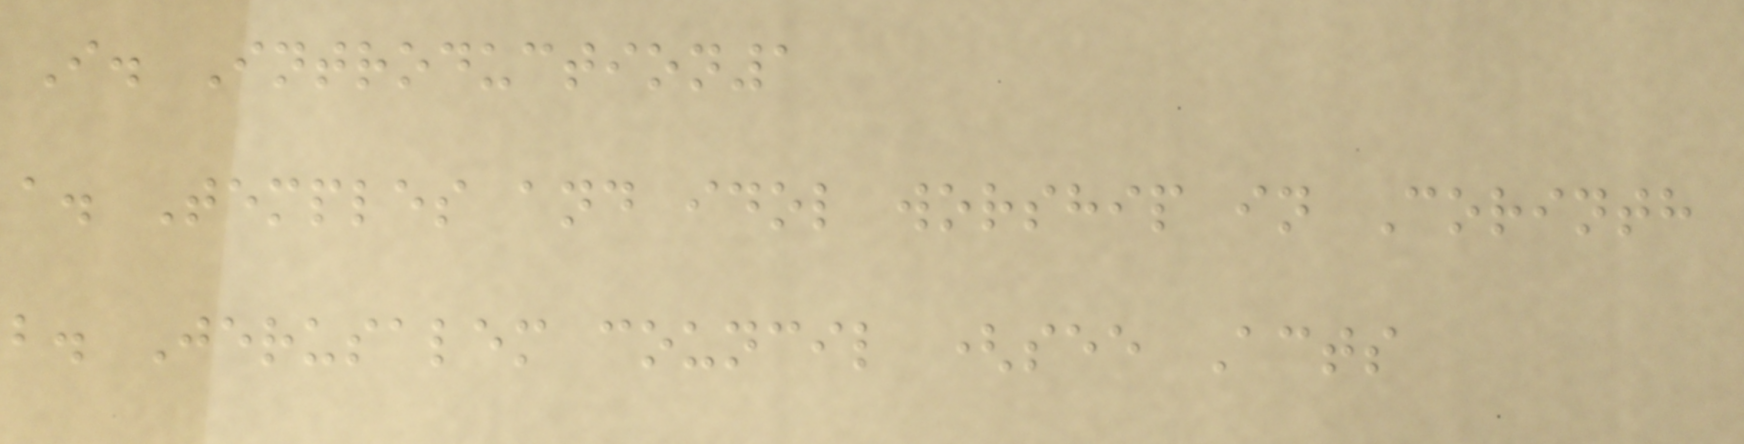I. Introduction1
a. Temples and idol worship in Corinth
b. Jerusalem council (see Acts
